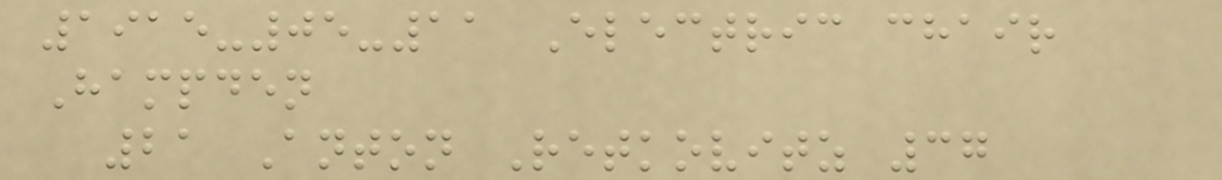1915-05-11 Electric chair
Hampden
21 Anton Retkovitz 37
